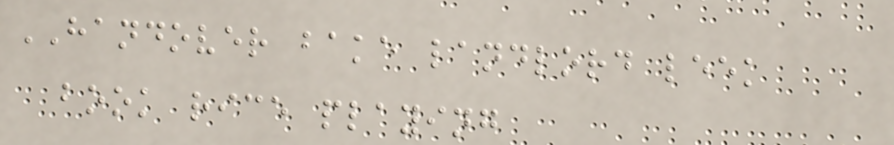HANDOVER bake landlord leek
book rice playing
